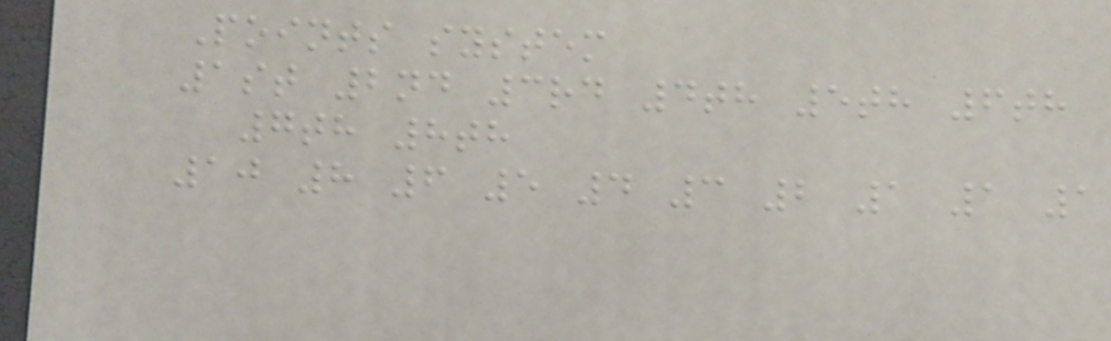Points system
1st 2nd 3rd 4th 5th 6th
7th 8th
10 8 6 5 4 3 2 1 1 1
